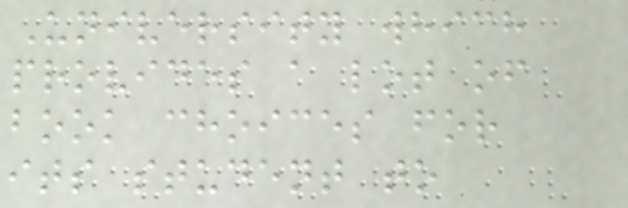University which
provides a lot of
book choices for
its student to
